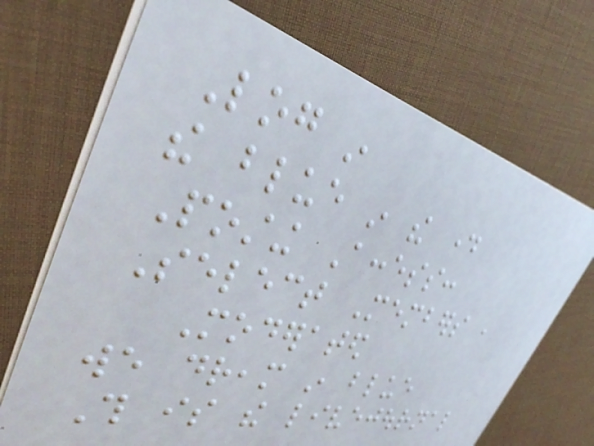Log in
the blue in the day
Posting Access:
Select Members ,
Moderated
we dream in blue
This is the livejournal
